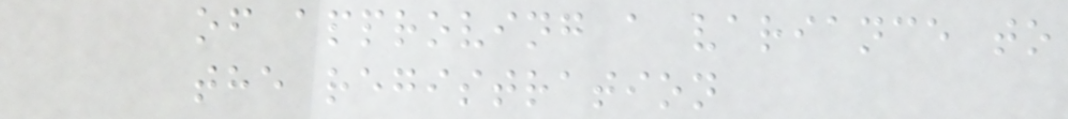of approving a variance to
the registration
